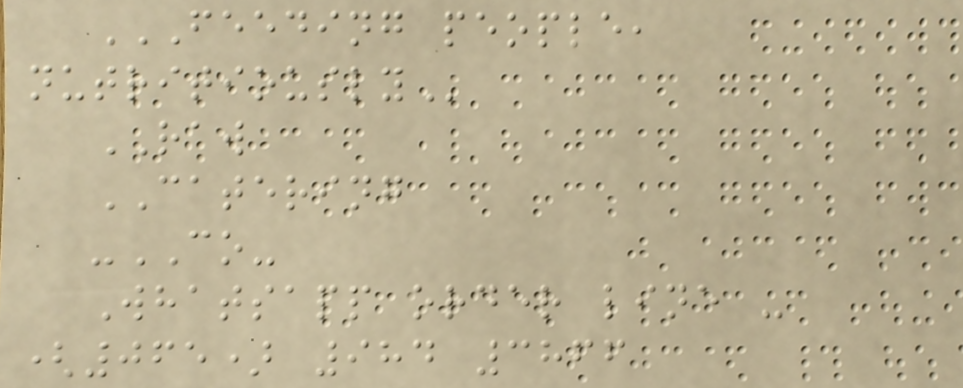FEEDING PEOPLE,
NUTRITIOUSLY
RAW
CATERING
-CO-
Whatsapp order line -
(065) 984 3866
